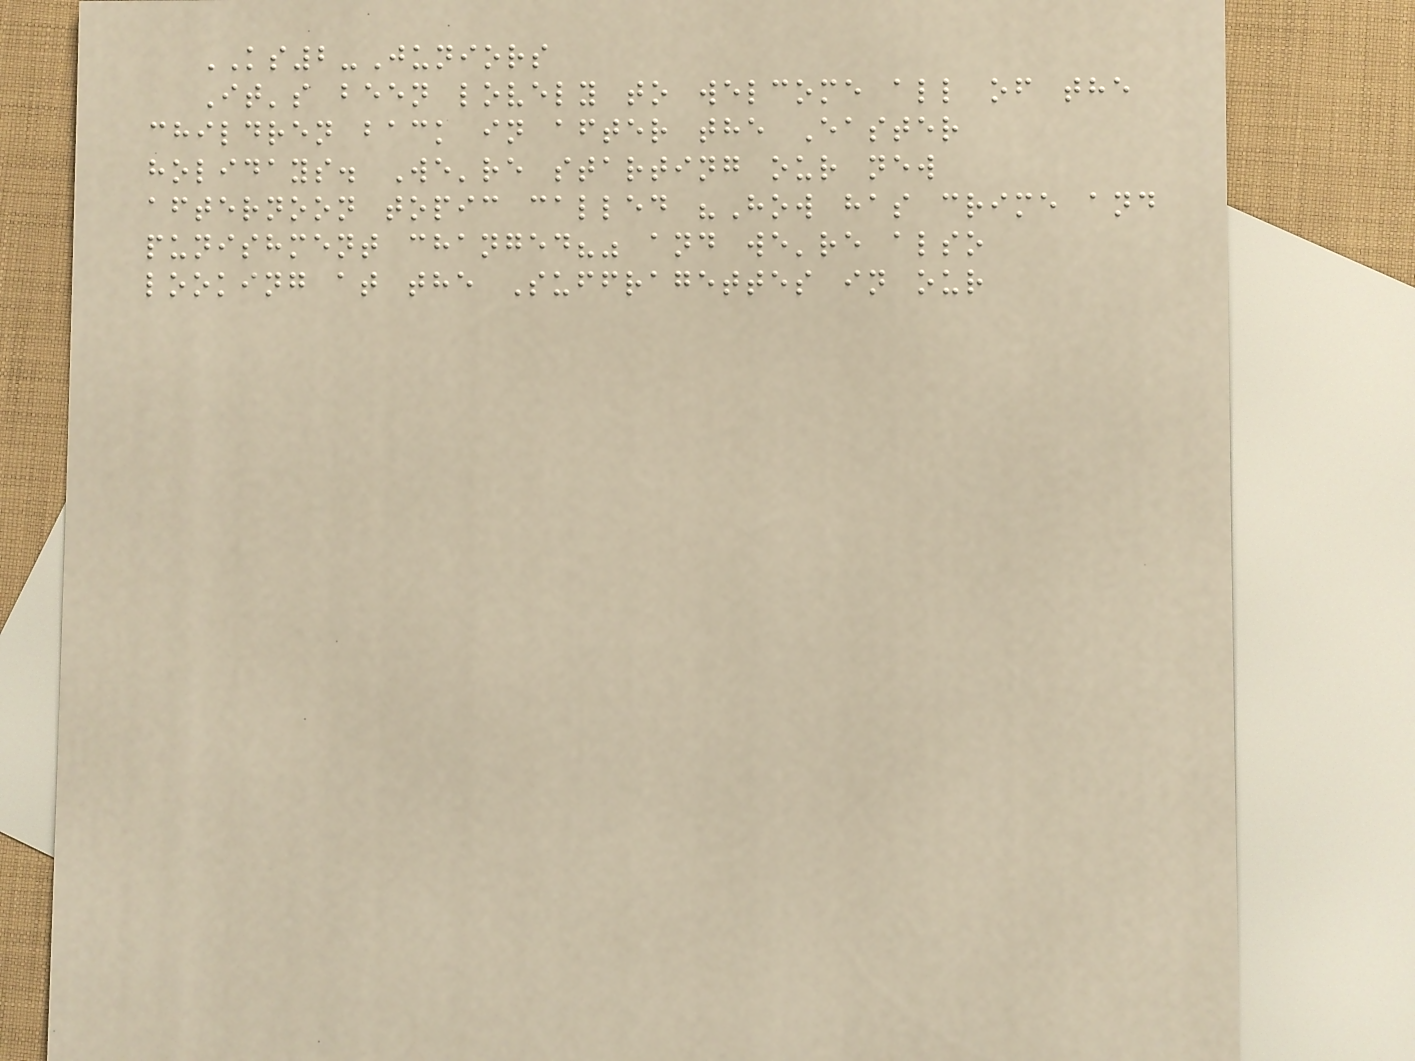KS2-Juniors
It's been lovely to welcome all of the
children back in after the Easter
holidays. We're starting our new
afternoon topic called "How has crime and
punishment changed?" and we're also
looking at the Suffragettes in our
